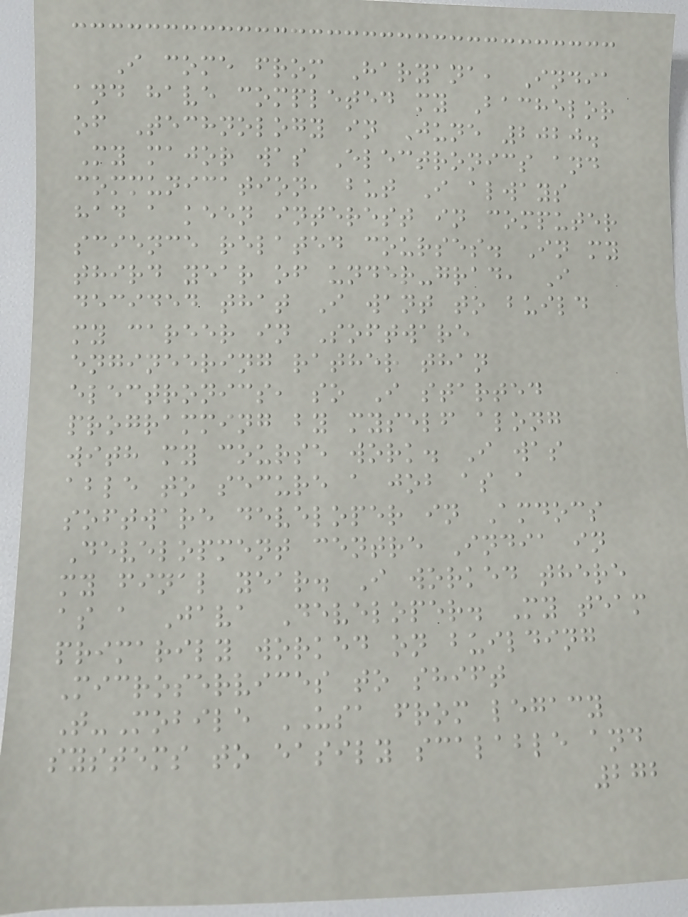I come from Haryana, India
and have completed my Bachelor
of Technology in June 2020.
My major was Electronics and
communication, but I always
had a keen interest in computer
science related courses. In my
third year of under-grad, I
decided that I want to build
my career in Software
engineering rather than
electronics, so I started
programming by myself along
with my course work. I was
able to secure a job as a
software developer in Amdocs
Development centre India in
my final year. I worked there
as a Java Developer. My team
primarily worked on building
Microservices to shift
T-Mobile USA from legacy
systems to easily scalable and
272
